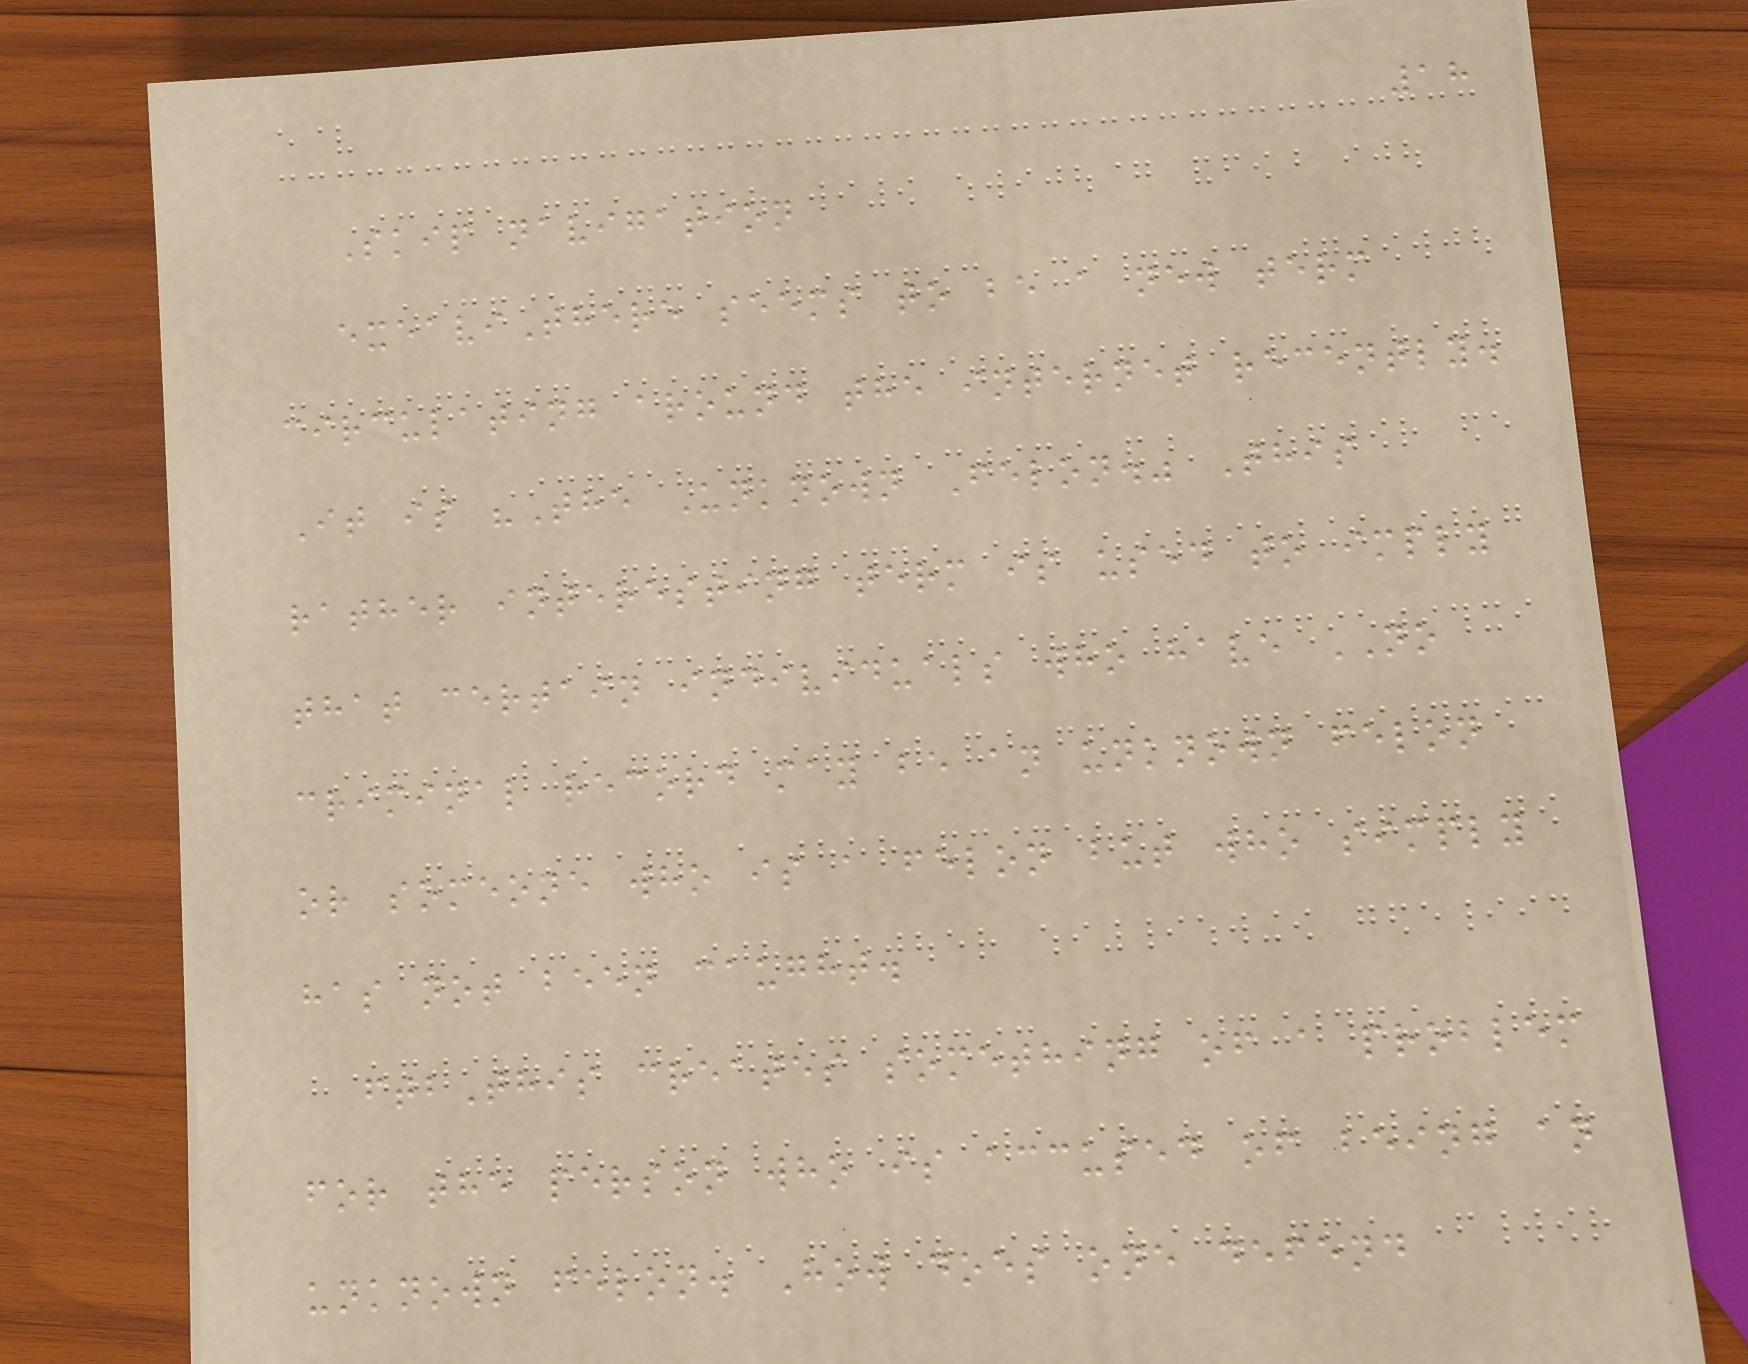18
Skip navigation
exeaviThere seems to be a new term
circulating around the internet recently.
It is "The Unknown Felon." This
rather interesting term is used to imply
that certain individuals who have NO
criminal record may be an unknown felon
or someone who is a felon but who simply
has not been caught.
ftbThis creates something of a problem
for the person who is accused of being an
unknown felon. How does one defend
